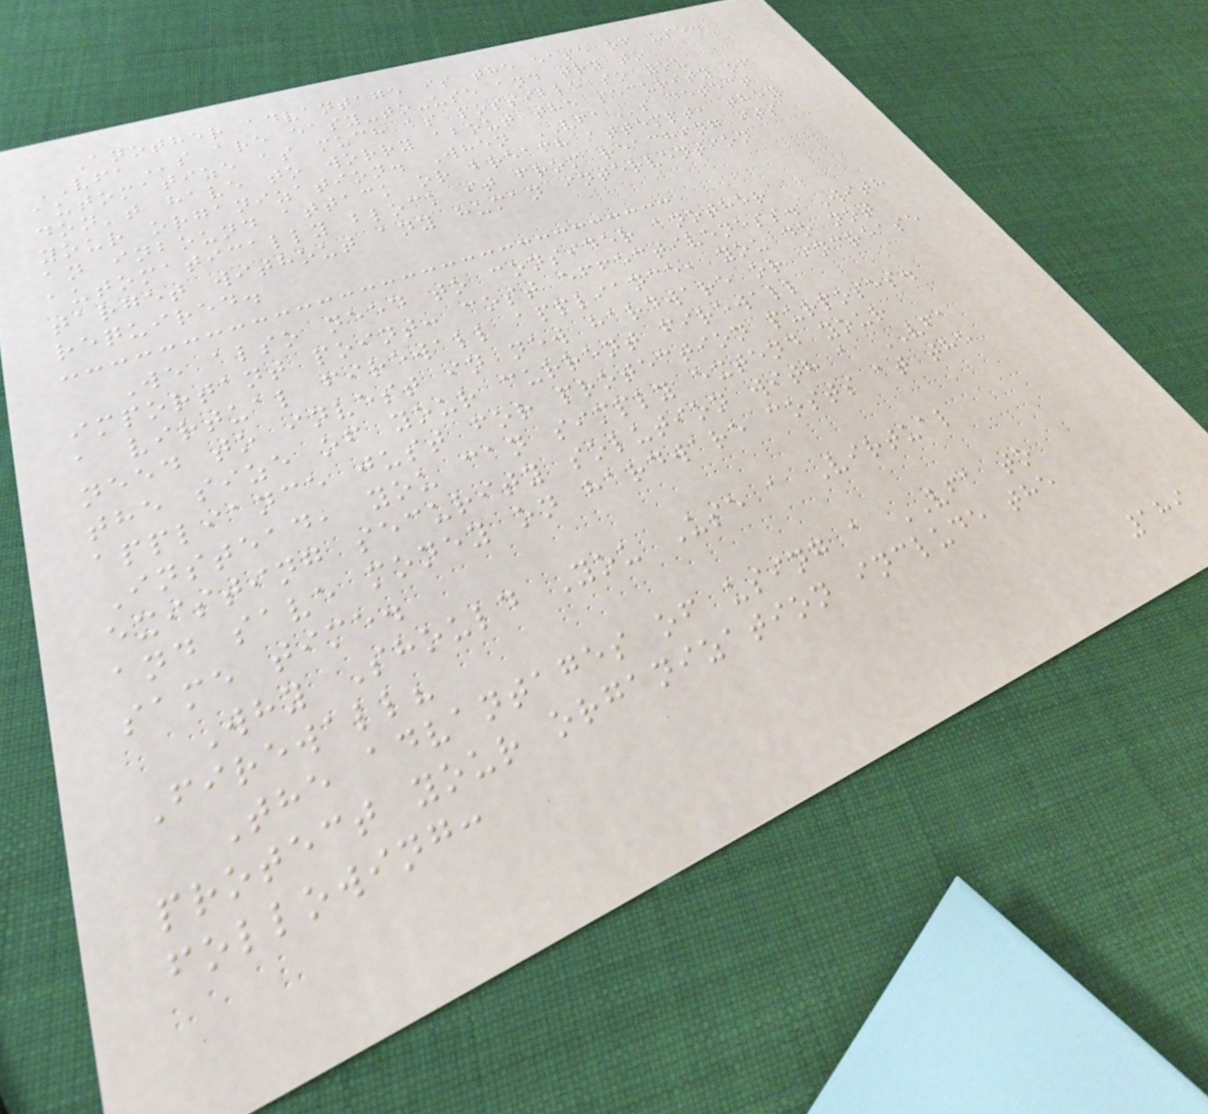Another advantage is the ease of use.
VFAs are easy-to-use and try to
automatize as much as possible so you
don't have to worry about the security of
your organization. When VFAs detect
an inbound attack or breach attempt, they
automatically block it from reaching its
target without any human intervention
required.
We also need to consider another
important point: cost effectiveness. With
a virtual firewall appliance, you do not
need to invest in new hardware or increase
the size of your current firewall
appliance just for protection purposes.
Instead, you can simply extend your
existing security solution with a VFA
and save money on hardware costs at the
same time.
Why Should You Use a Virtual
Firewall?
The advantages of using a VFA to
protect your organization include the
following:
189
